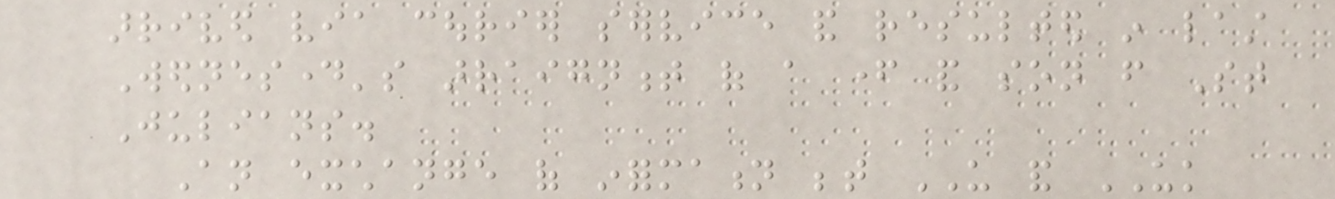arrived via courier service and resulted in last
Wednesday's arraignment of a father and son from St
Julians.
An exchange of information between US and UK
